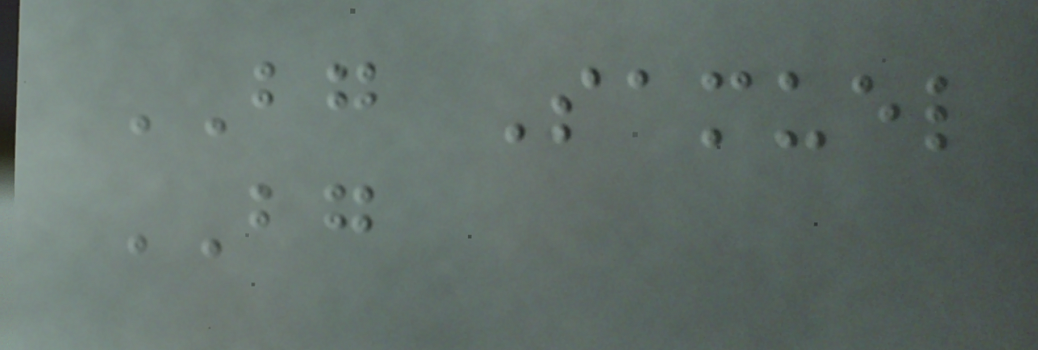BG Samuel
BG
